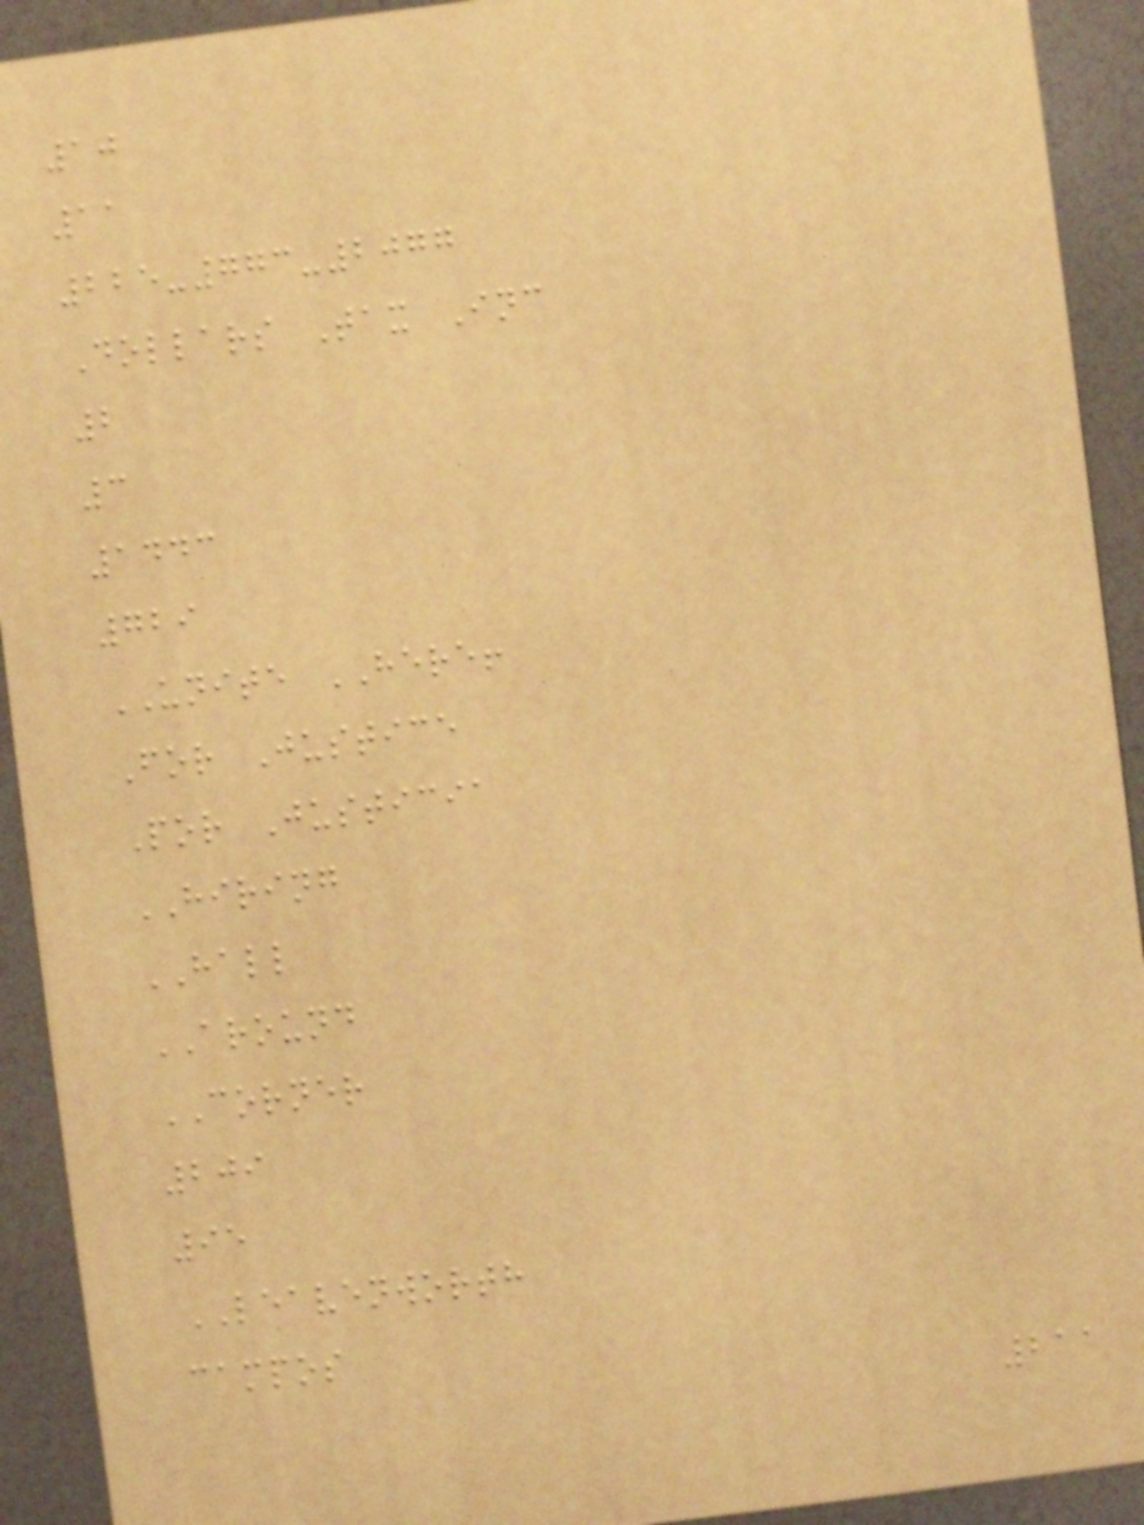10
11
225-773-2077
Dollars Tax Inc
2
3
1443
729
UNITE HERE!
For Justice
Por Justicia
HIRING
HALL
AROUND
CORNER
209
95
LEAVENWORTH
campos
211
